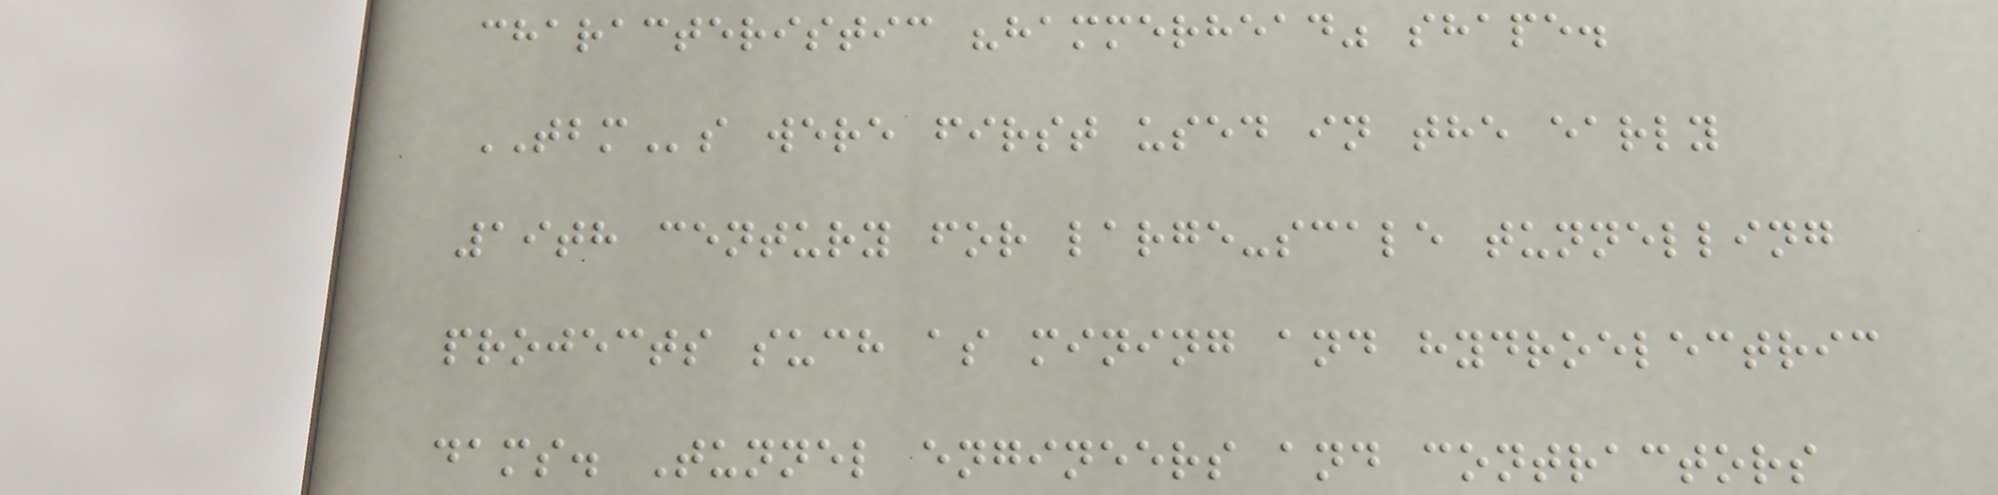characteristic "hammerhead" shape.
TBMs were first used in the early
19th century for large-scale tunnelling
projects such as mining and hydroelectric
dams. Tunnel engineers and contractors
